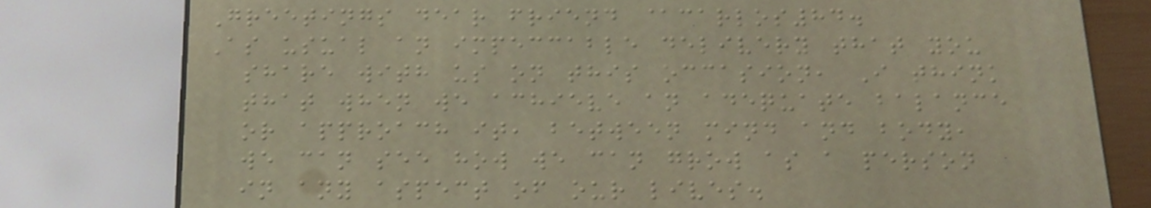Greetings dear friend @carlos84.
As usual an impeccable delivery that you
share with us on this occasion, I think
that when we achieve an adequate balance
or approach it, between mind and body,
we can see how we can grow as a person
in any aspect of our lives.
